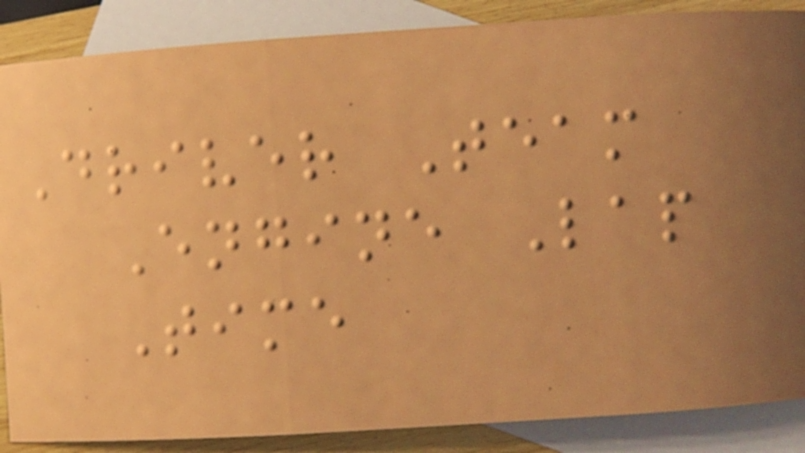Driver Team
Engine Lap
Time
